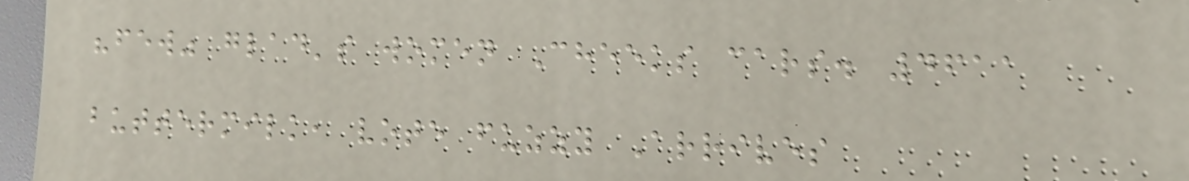"few" glad's women Cheeks cars. 4611
buttermilk, vote fuzzy Arrives
